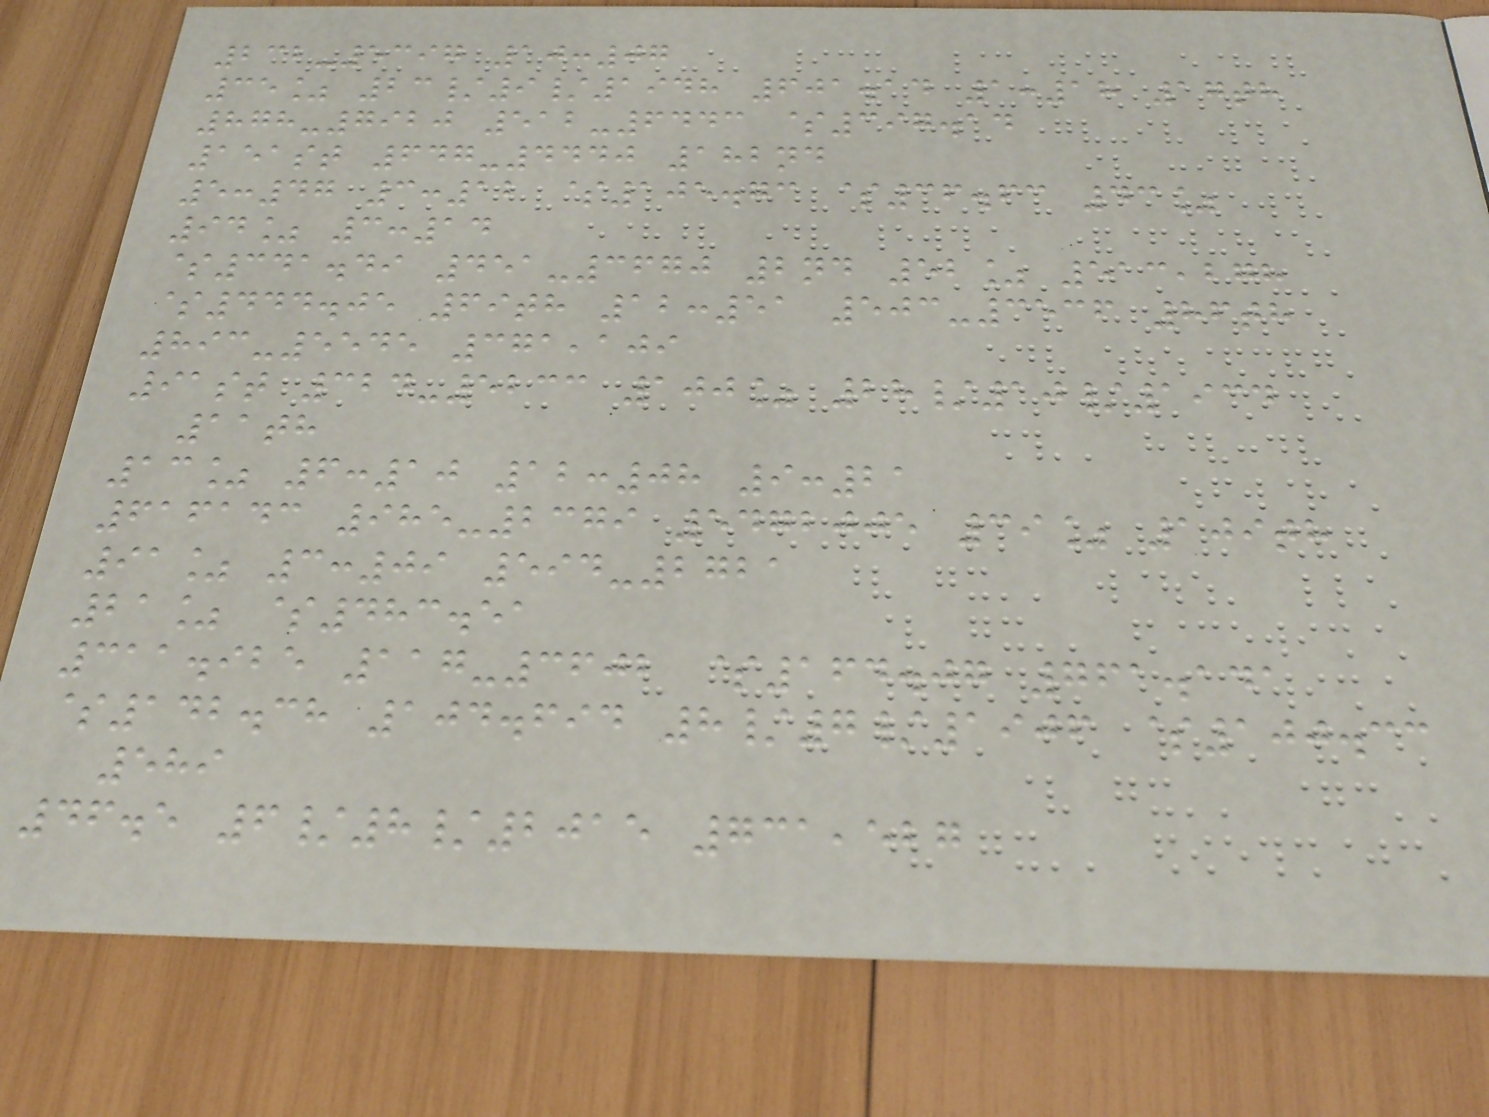232-5397 10:07
35% 23/9/1948 601.14 1:18 17th
878-7920 512-6443 $397.14
151st 647-4440 182nd
5:47 3:12 $105.73 $36.63 43%
94% 3:14
$341.49 451-3670 2nd 52% 513,278
$444.05 69th 12:51 503-3536 86th
893-5545 371,109
91st 324-5233 100% 28/10/1934
11th
13% 6:10 12:08 9:21
616143 985-2379 5472005 39% 109th
91% 3:09 594-2721
21% $483.51
311.925 117-3602 $164.07 761.141
$142.38 104.694 8/7/1906 $100.33
589
46.5 6/8/2015 731,527
